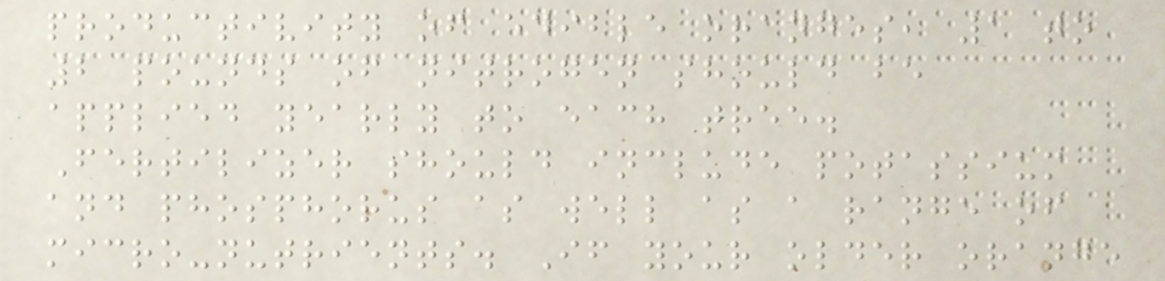productivity of edible oranges, 1 to
2 pounds of nitrogen should be
applied yearly to each tree.
Fertilizer should include potassium
and phosphorus as well as a range of
micro-nutrients. If your older orange
